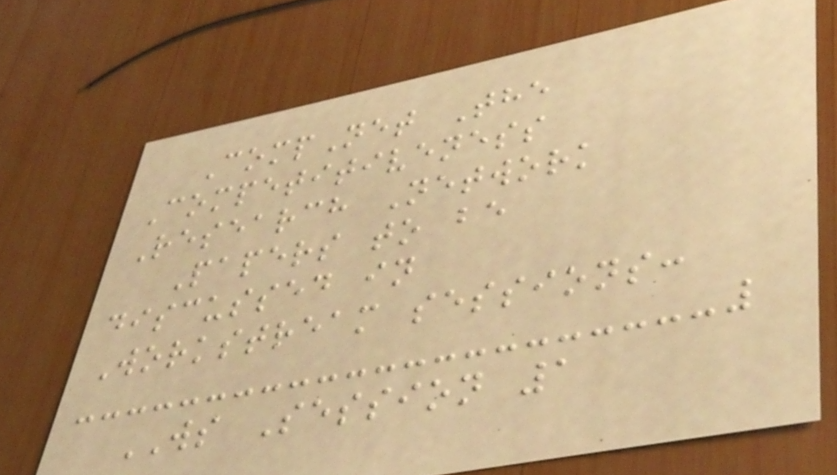CompNet The
Competitiveness
Research Network
Papers to be
discussed in
Workstream sessions:
WS Session 1
